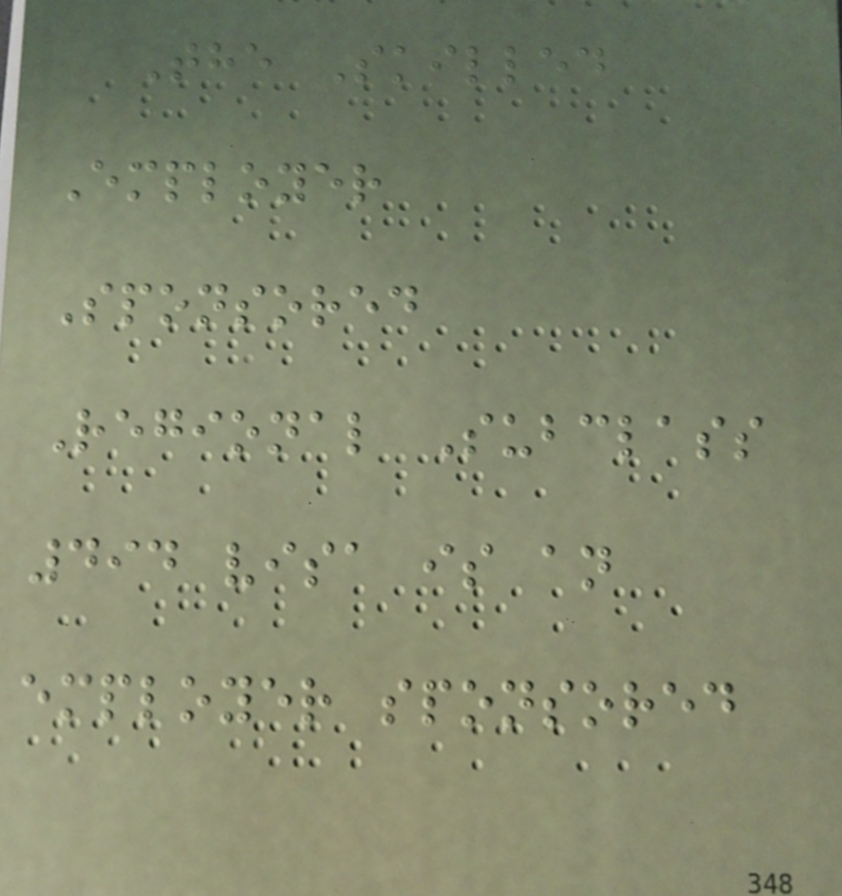The Skilled
Employer
Sponsored
Regional Subclass
494 visa is an
employer sponsored
